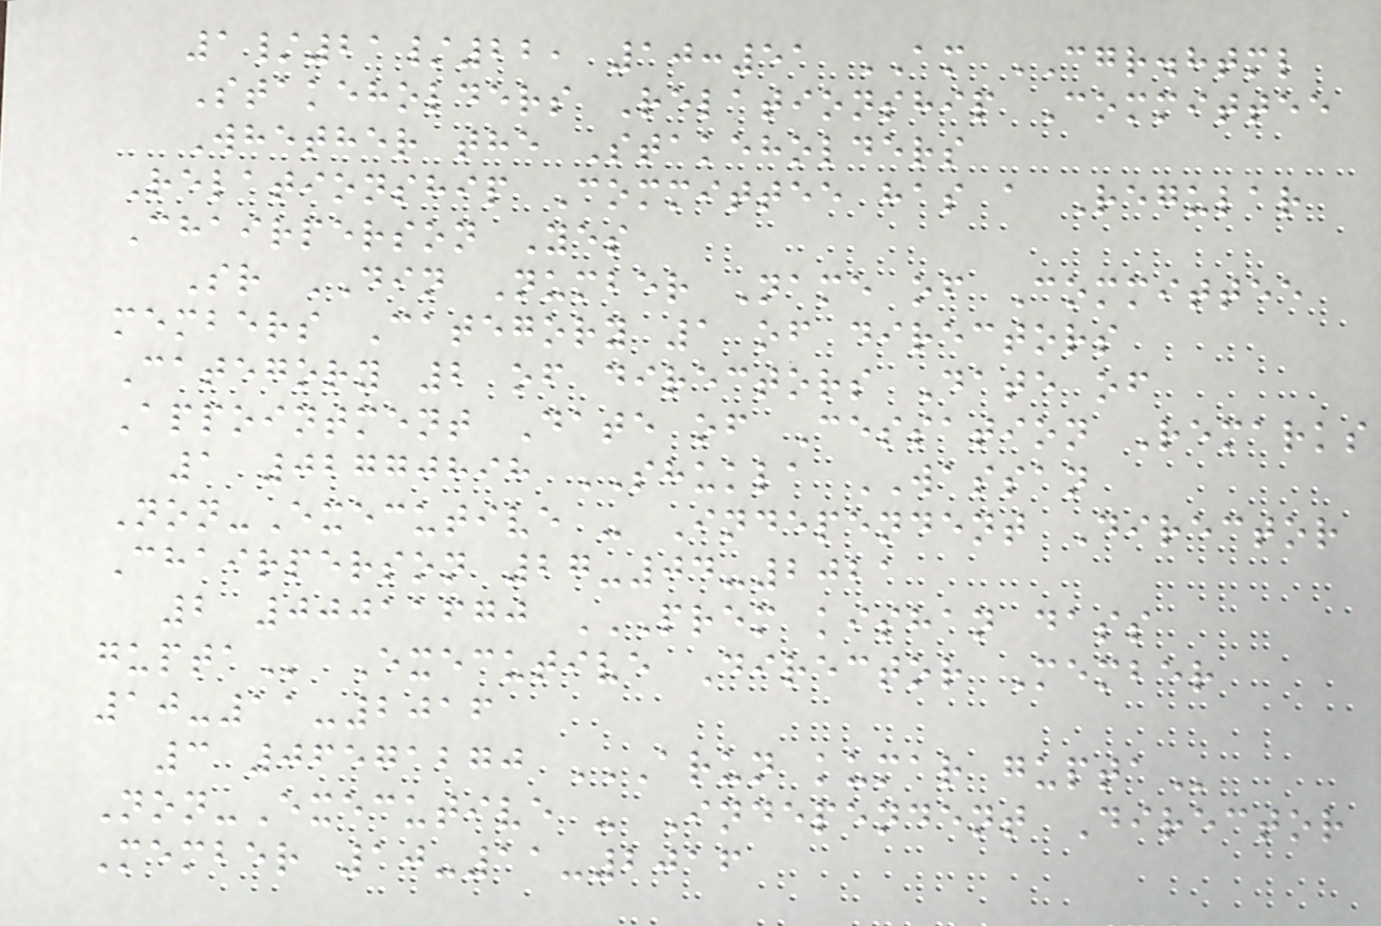1/21/22, 10:51 AM CGR.html
Stakeholders Relationship Committee
Whether the Stakeholders
Relationship Committee has a Regular
Chairperson Yes
Sr DIN Number Name of Committee
members Category 1 of directors
Category 2 of directors Date of
Appointment Date of Cessation Remarks
1 02770898 SHUKLA WASSAN
Non-Executive - Independent Director
Chairperson 27-04-2021
2 00011670 PREM KISHAN DASS
GUPTA Executive Director Member
10-11-2016
3 06571270 ARUN KUMAR GUPTA
Non-Executive - Independent Director
Member 10-11-2016
